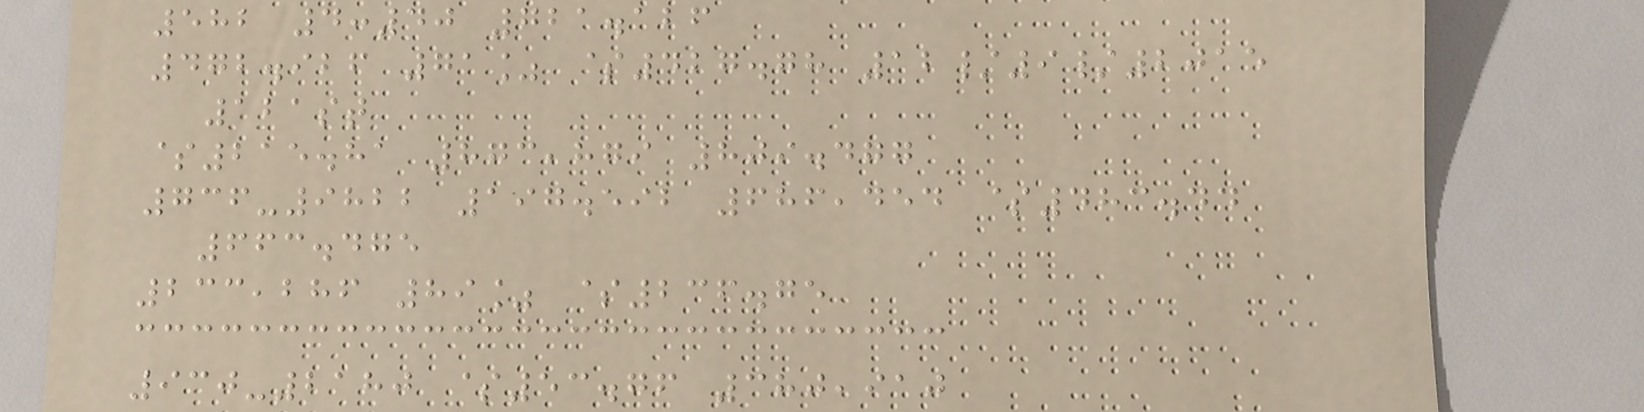582 4:40 721.126
472.926 71% $427.78 12/9/2015
121st
$215.81 873,879 809.477
736-9822 197.592 686,454 $483.44
663.475
233,286 89% $236.75
930-2180 $53.76 380,910
